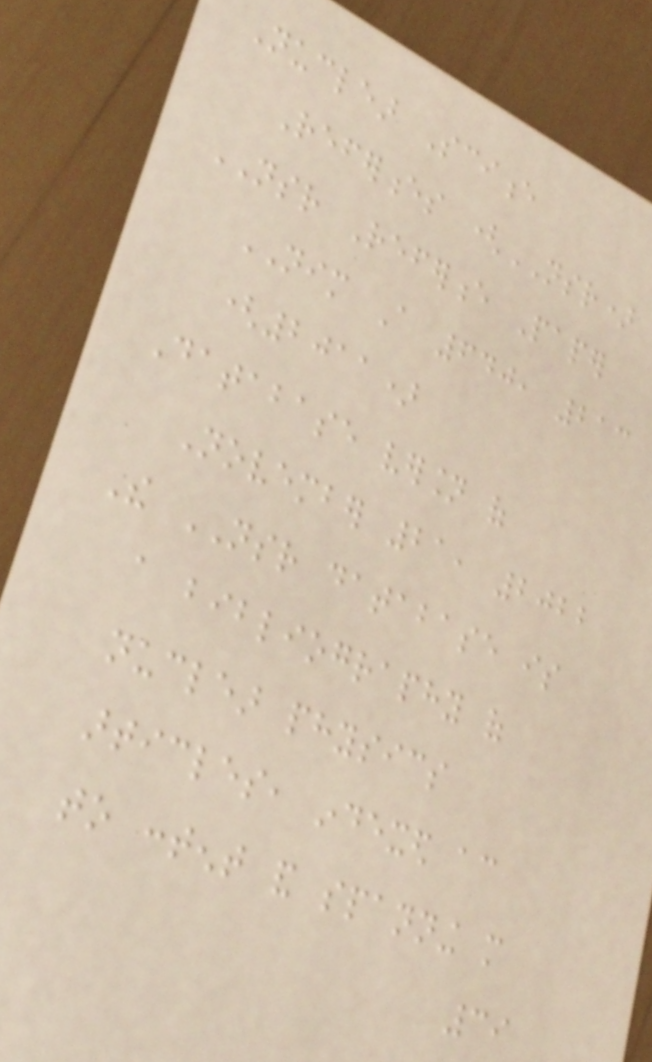Nuclear Science
References (NSR)
NSR Reference Paper
NIM A 640, 213
(2011)
Database version of
November 21, 2022
The NSR database is
a bibliography of
nuclear physics
articles, indexed according
to content and spanning more
39
